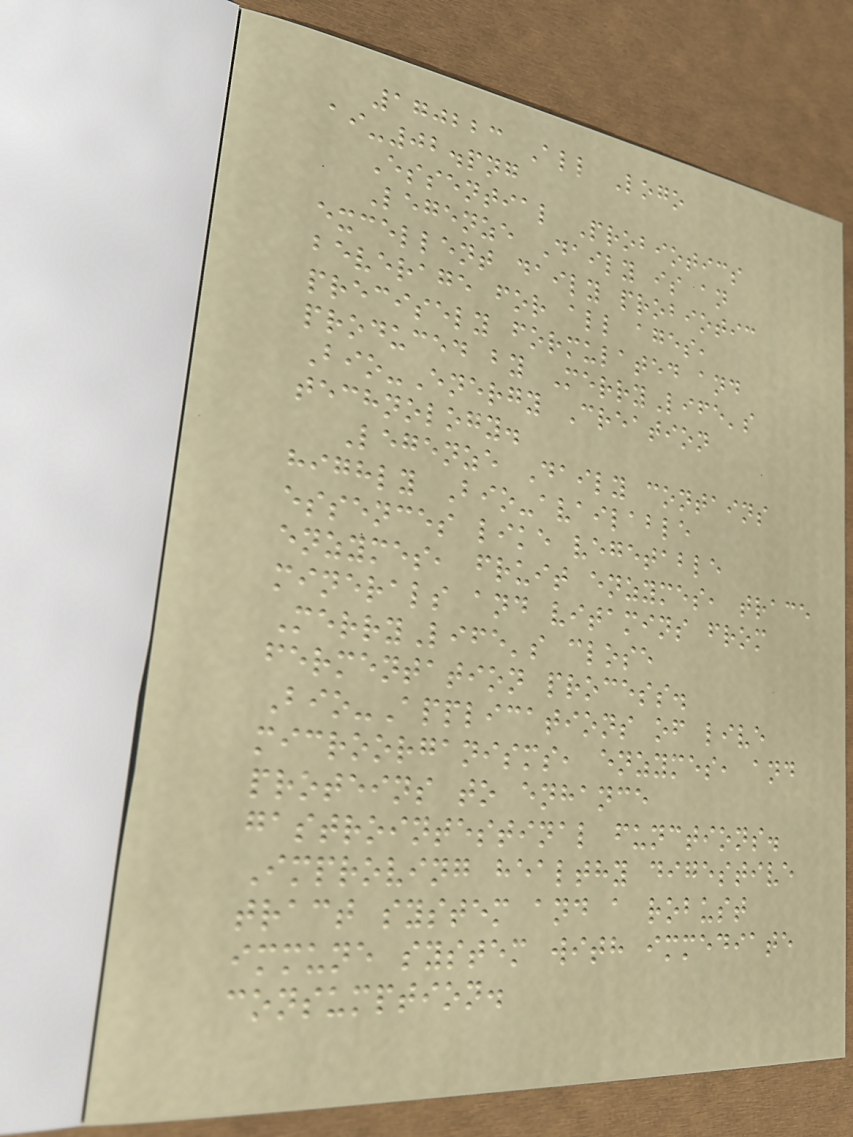170223 All Logo
ai-02.png
Essential Probiotics
Legenze Daily is an
excellent daily probiotic
beverage for all ages,
precisely formulated and
produced by MerryLife's
Bio-Energy Creation
technology.
Legenze Daily contains
highly Bio-available
essences like vegetable
enzymes, fruit enzymes, trace
minerals and vitamins from
MerryLife's close
fermentation process.
Bio-Applications of live
microorganisms, enzymes, and
proteins to enhance
gastrointestinal functions.
Improving healthy digestive
tract system and a robust
immune system with immediate
consumption.
